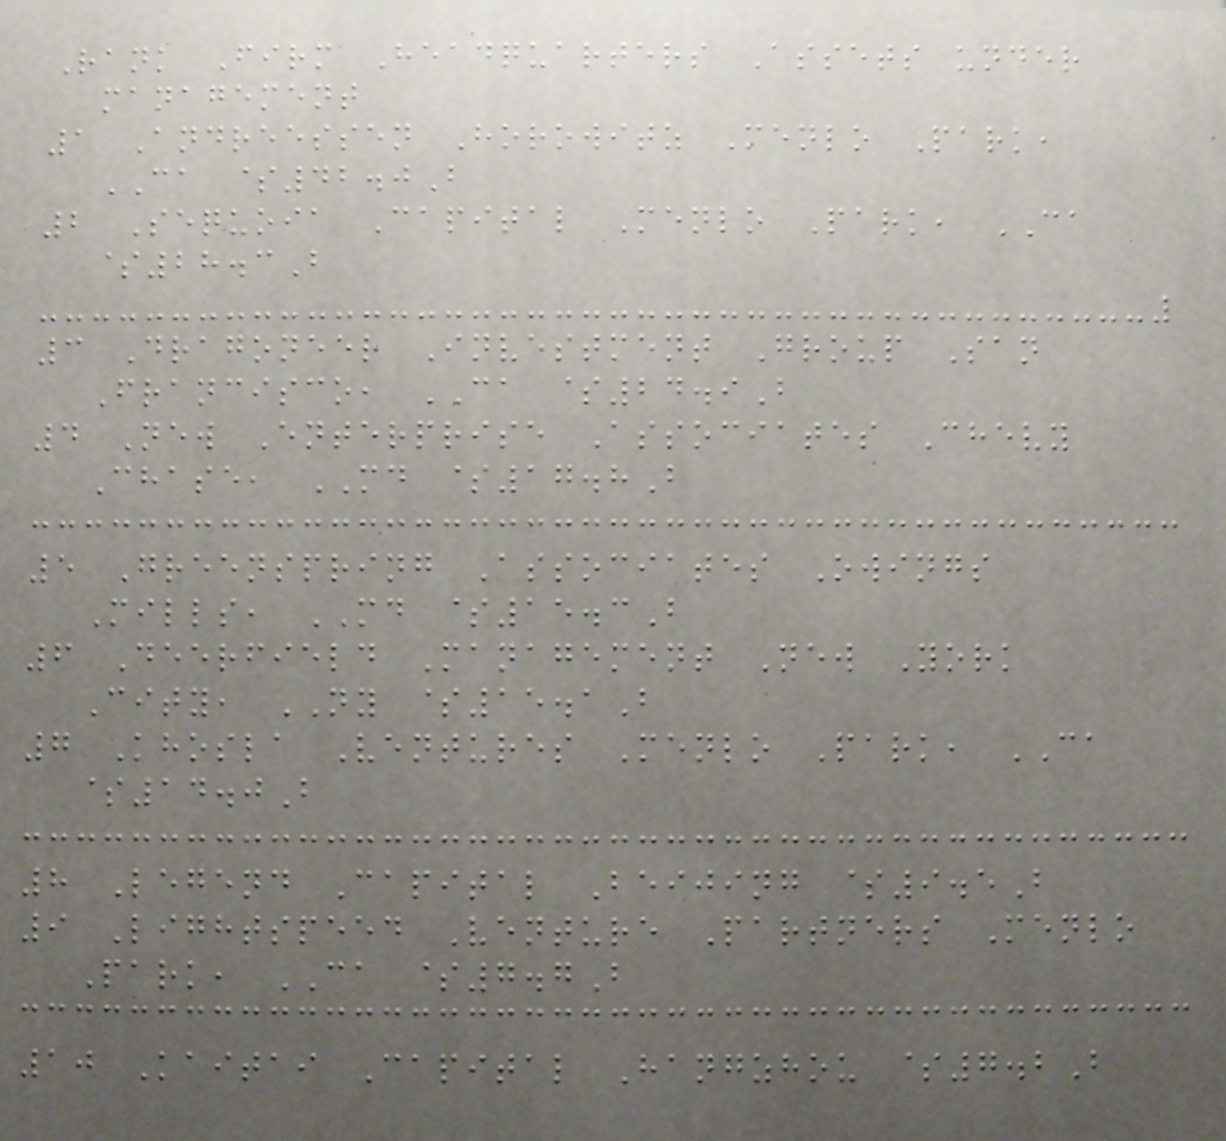Rank Firm Headquarters Assets under
management
1 Andreessen Horowitz Menlo Park,
CA $42.0B
2 Sequoia Capital Menlo Park, CA
$28.3B
3 Dragoneer Investment Group San
Francisco, CA $24.9B
4 New Enterprise Associates Chevy
Chase, MD $17.8B
5 Greenspring Associates Owings
Mills, MD $15.3B
6 Deerfield Management New York
City, NY $15.1B
7 Khosla Ventures Menlo Park, CA
$14.0B
8 Legend Capital Beijing $9.5B
9 Lightspeed Venture Partners Menlo
Park, CA $7.7B
10 Kaitai Capital Hangzhou $7.2B
